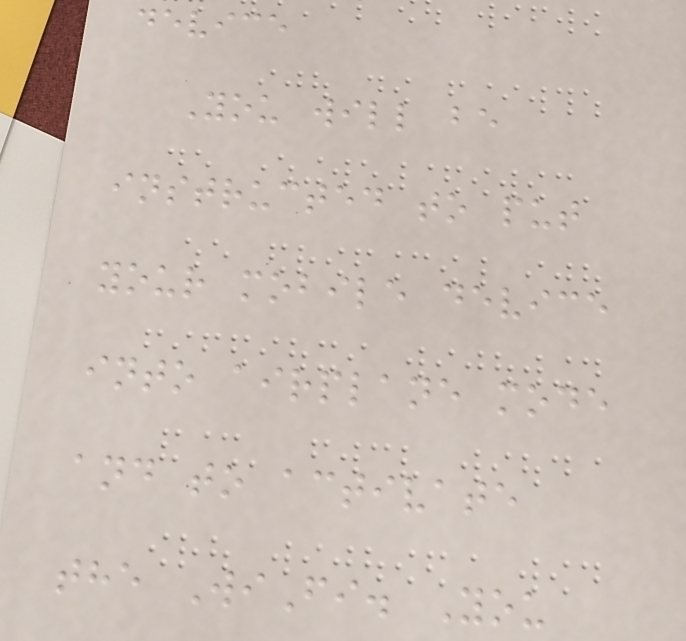device
You will be
instructed to put
your mobile device
into airplane mode
and to activate
the WiFi. You
